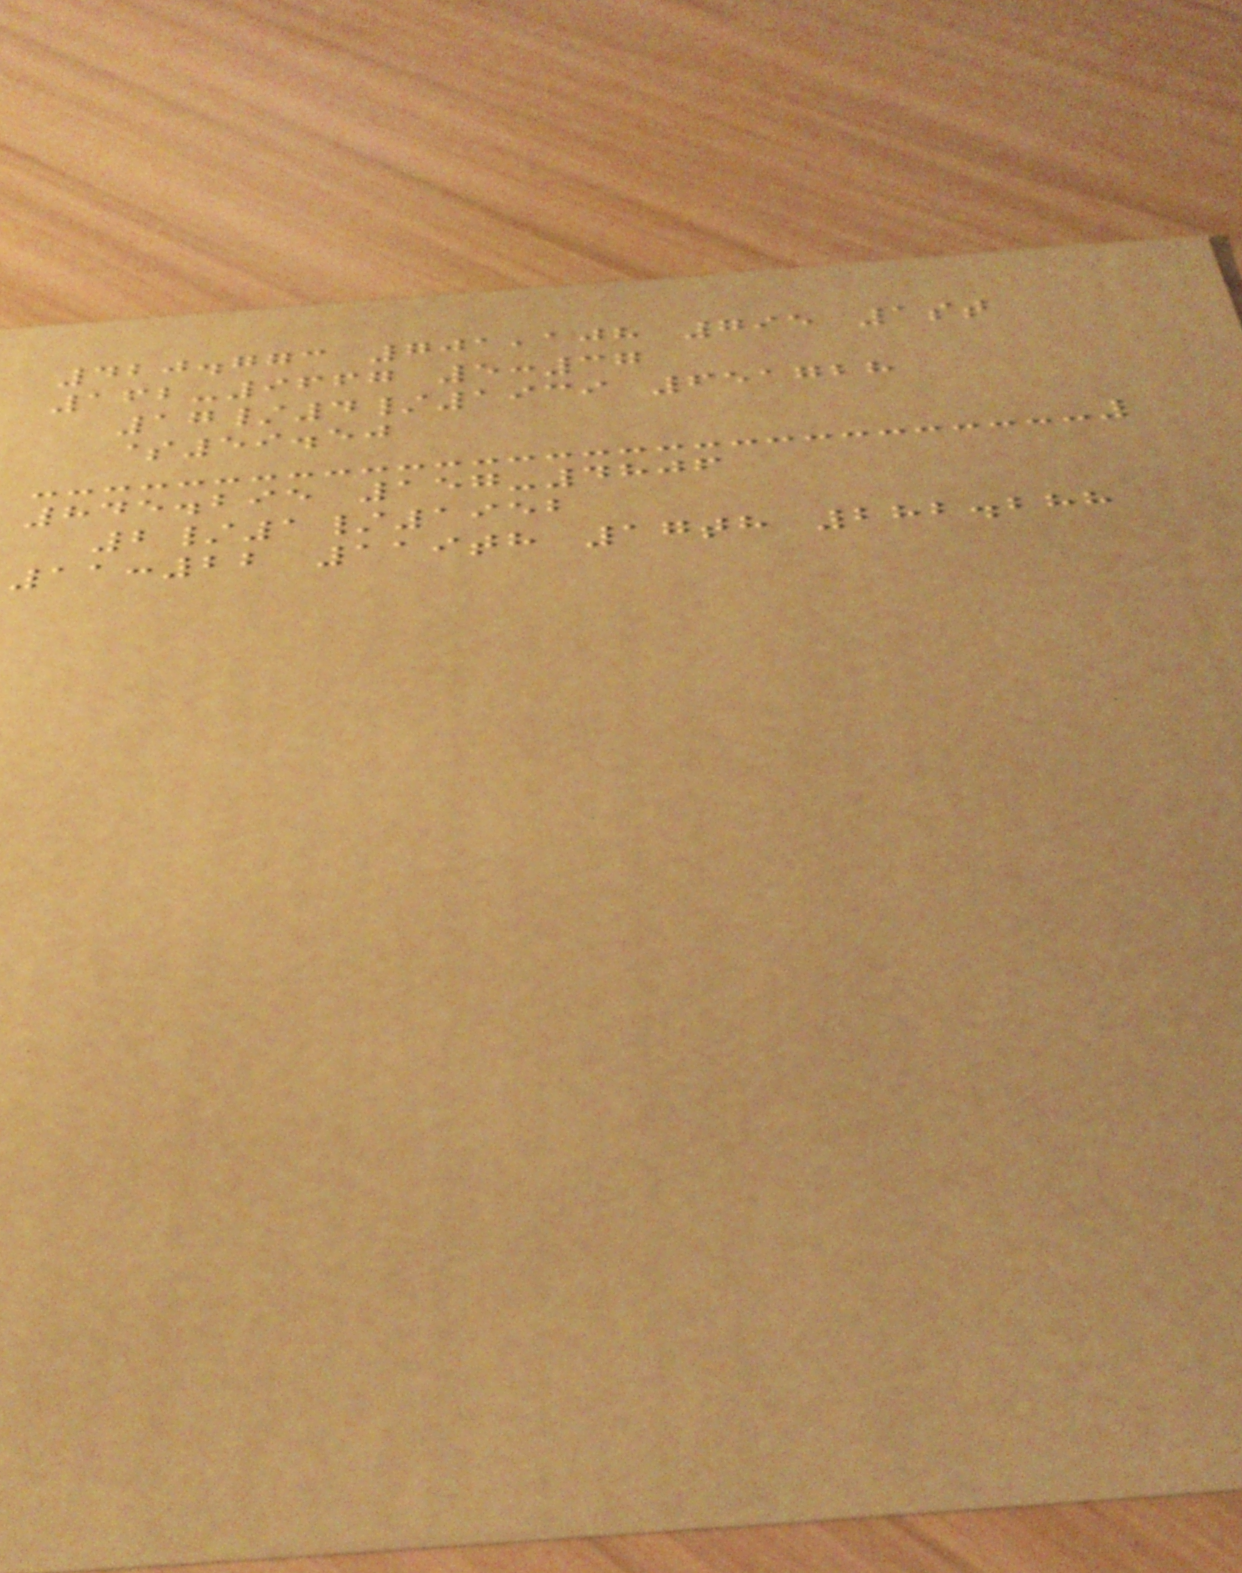420.773 701,108 795 1st
162-9667 5:37
17/4/1939 651728
$59.50
845.295 157-4806
2/1/1952
11:22 119th 17th 282.288
